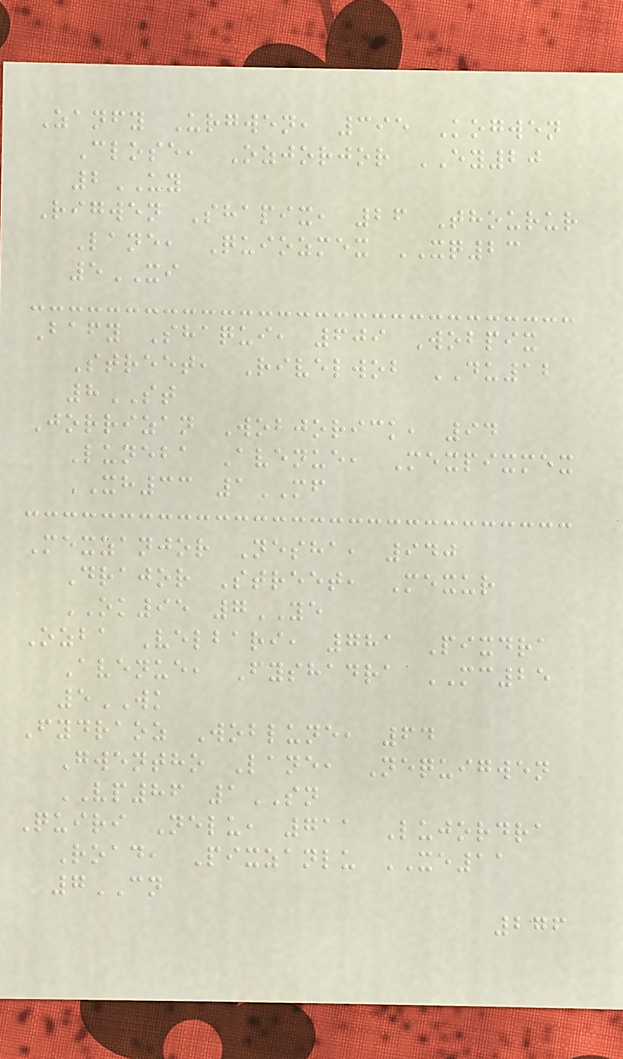Zanfy Urgwen, 395 Kogwen
Close, Ozjorjor EY20
2UY
Rigwen Shapix, 26 Thourur
Lane, Quiozmex XQ23
5XI
Bafy Shaqui, 609 Wobpix
Street, Rivelwob DU12
8ST
Jorrizan Wobjorick, 94
Luneba Avenue, Mexpixmex
XH33 1MF
Mexzanjor Nesha, 940
Drajor Street, Mexur
OK95 7YE
Ozba Velbari, 781 Pixdra
Avenue, Fyshadra MC25
5WK
Fydraoz Woblune, 64
Gwentho Lane, Nequigwen
VP86 1SN
Quiri Nelu, 711 Lujordra
Road, Pixzanlu XE11
7CN
276
